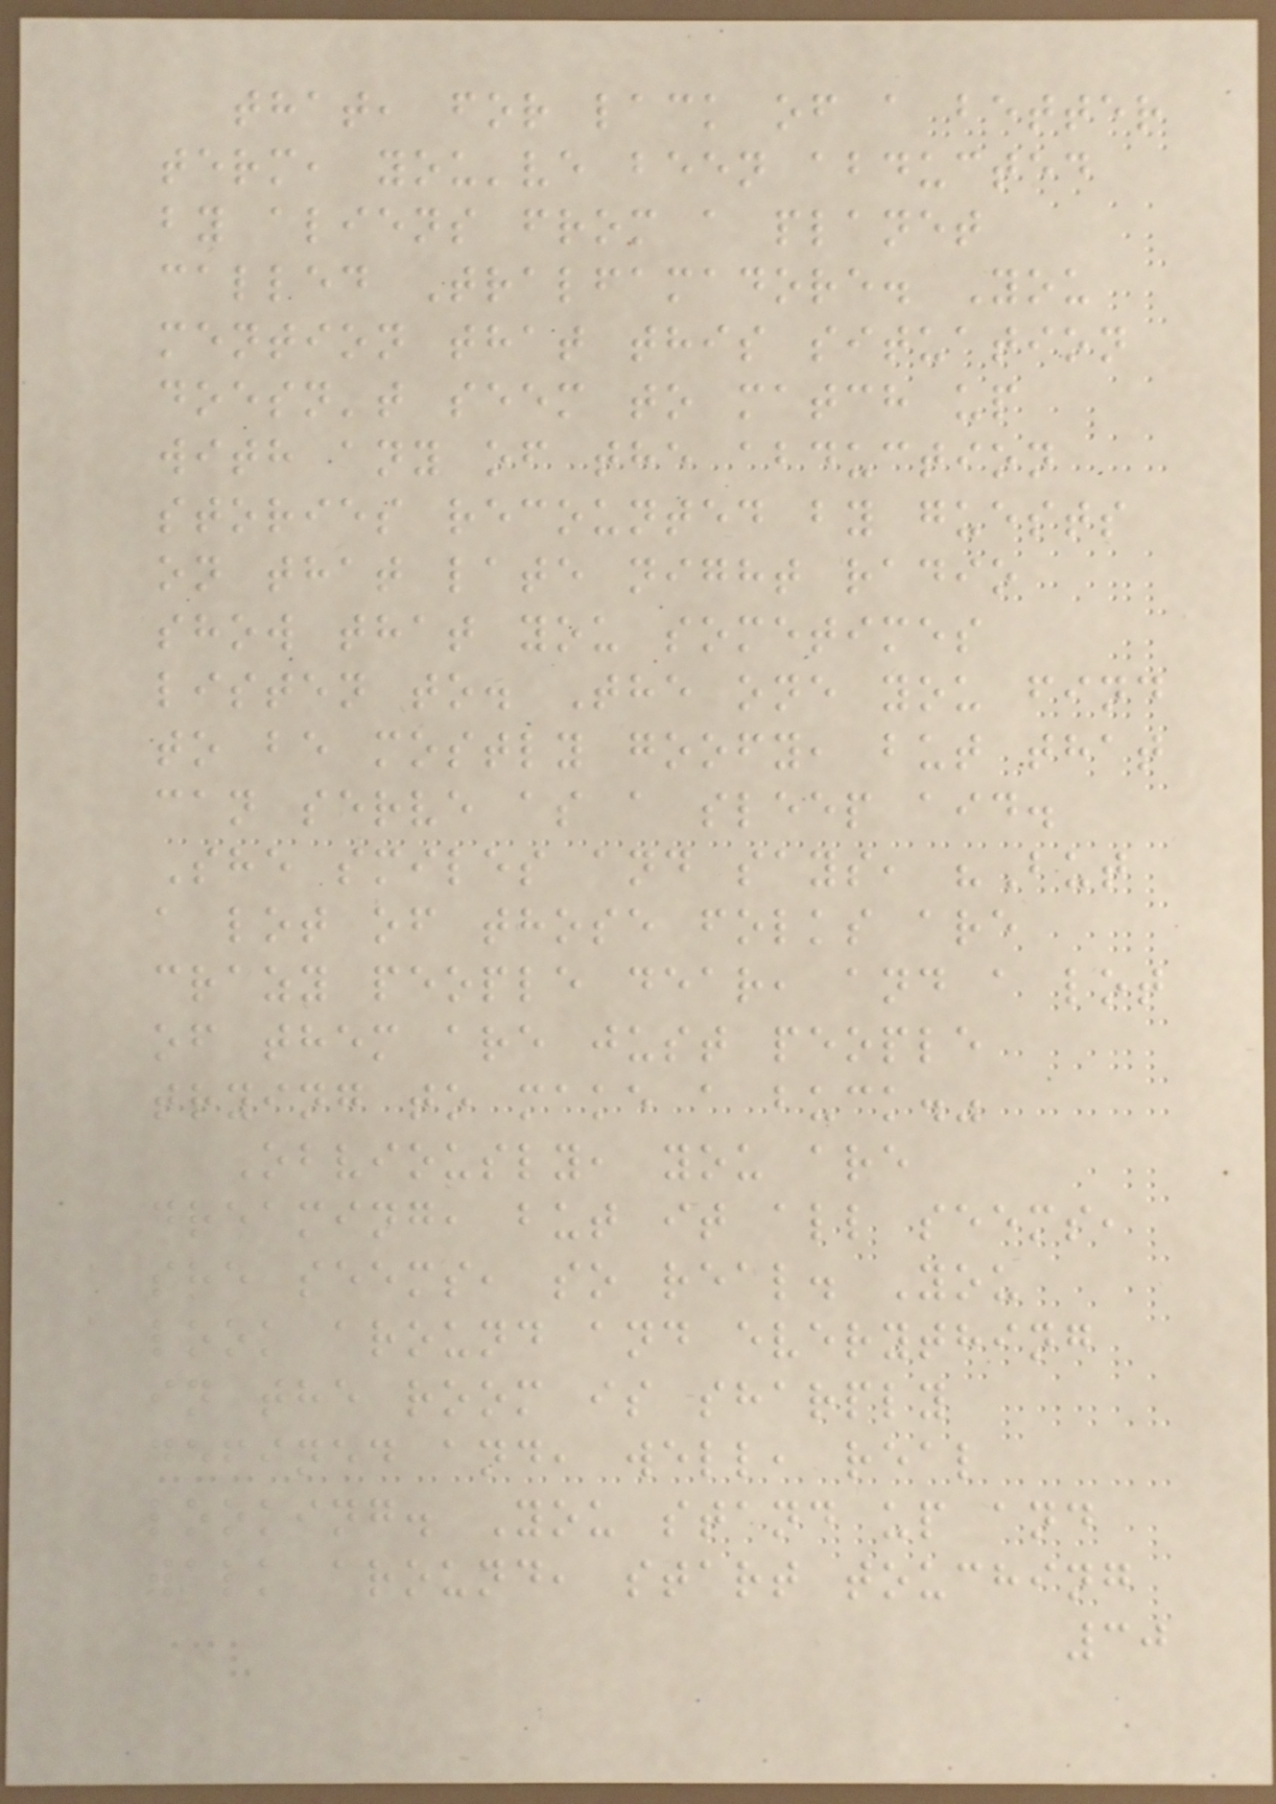that, for lack of a better
term, you've been abducted
by aliens from a planet
called Tralfamadore. You
mention that this situation
doesn't seem to match up
with any of the abduction
stories recounted by guests
on that late night radio
show that you sometimes
listen to. The one you find
to be mostly goofy, but that
can serve as a sleep aid.
She smiles and says, "But
a lot of those folks are
crazy people dear, and a lot
of them are just people
trying to make a buck."
Obviously, you are
dreaming, but it all seems,
she seems, so real. You
look around and everything
in the room is sharply
defined and, well, real
looking. You stand up and
walk around, start touching
30
